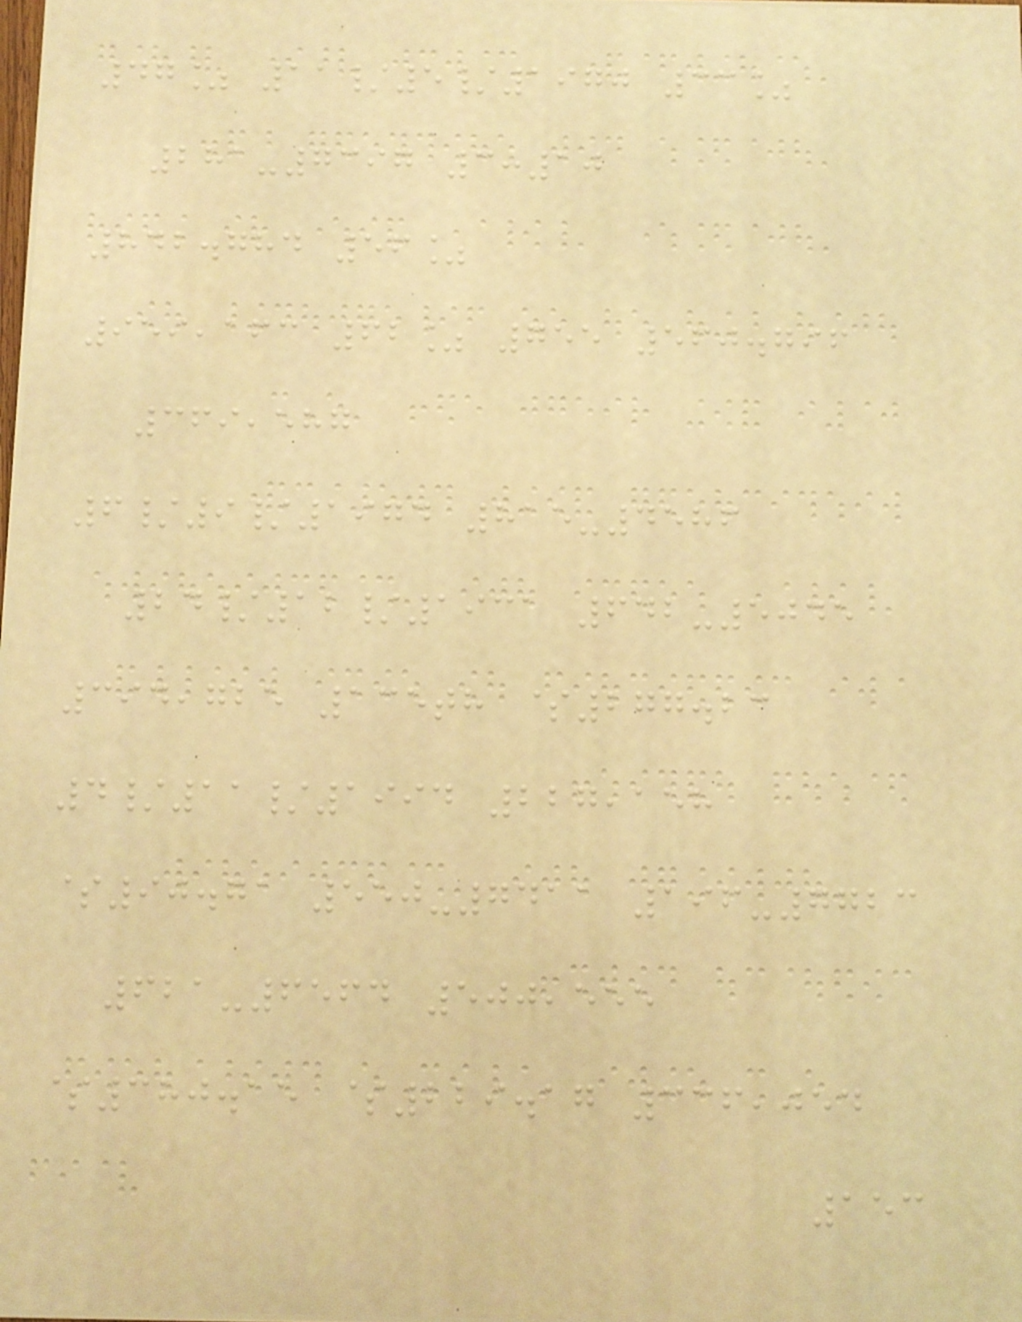47% 11/5/1970 33%
281-7397 3:10
842.784 56%
959,163 62% 755 560.796
369,587
6/9/1974 815-4586
24/12/1931 642-5045
394,725 135th $277.23
4/11/1994 227,158
$90.71 550-7411 196-7723
621-6564 500,555
$380.15 $229.17 336,054
153
